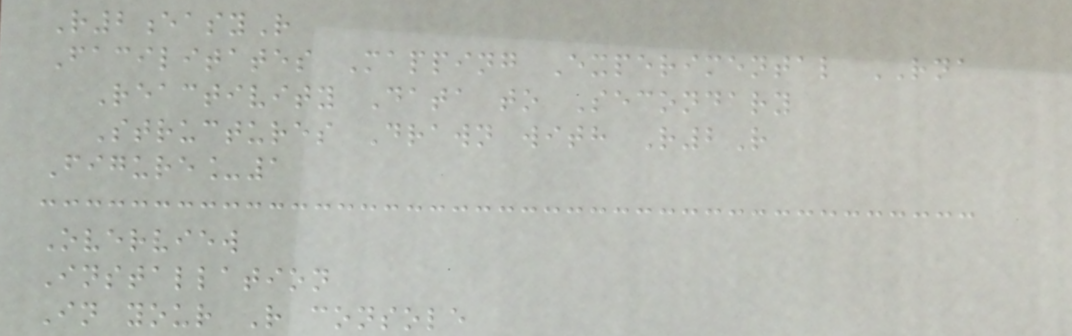R2easyR
Facilitates Mapping Experimental RNA
Reactivity Data to Secondary
Structures Drawn with R2R
Figure_1
Overview
Installation
In your R console
